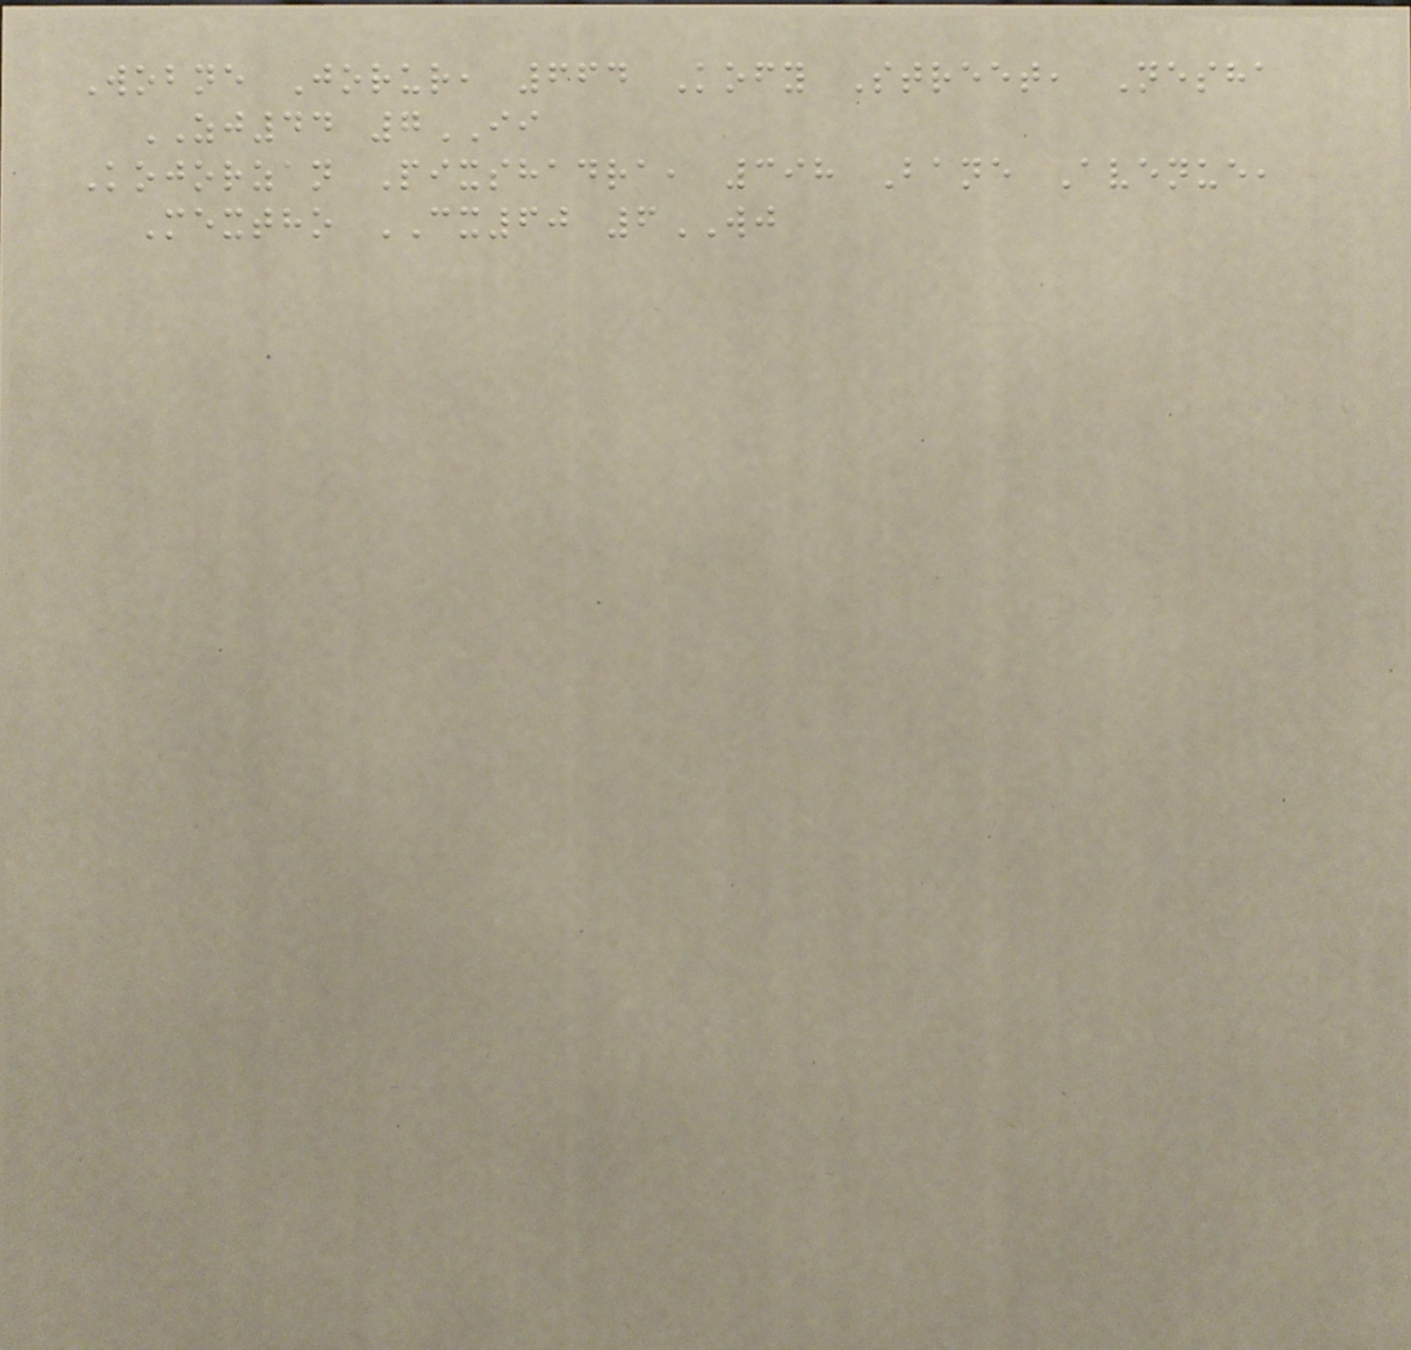Wobne Jorur, 664 Kofy Street, Nesha
ZJ44 7II
Kojorzan Pixshadra, 398 Bane Avenue,
Mextho CX60 6WJ
